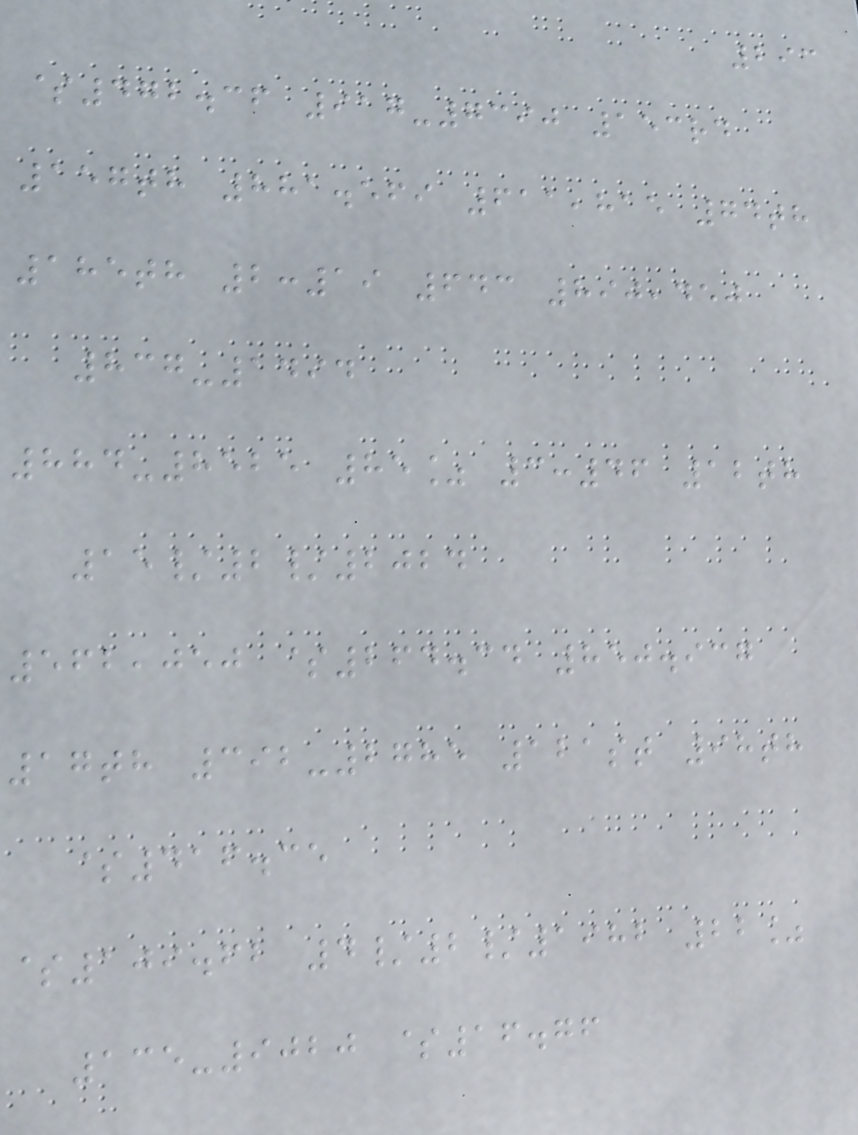293
$472.36 917-7390 153rd
157th 881.569 611,815 74th
185th 2:19 643 890,450
837-1494
884-8525 85% 3:46 12th
15/2/2024
562,050 $264.34 850.937
17th 392-2785 121st 98th
$416.35
$109.62 4/2/1982 22%
135-9020 $16.76
